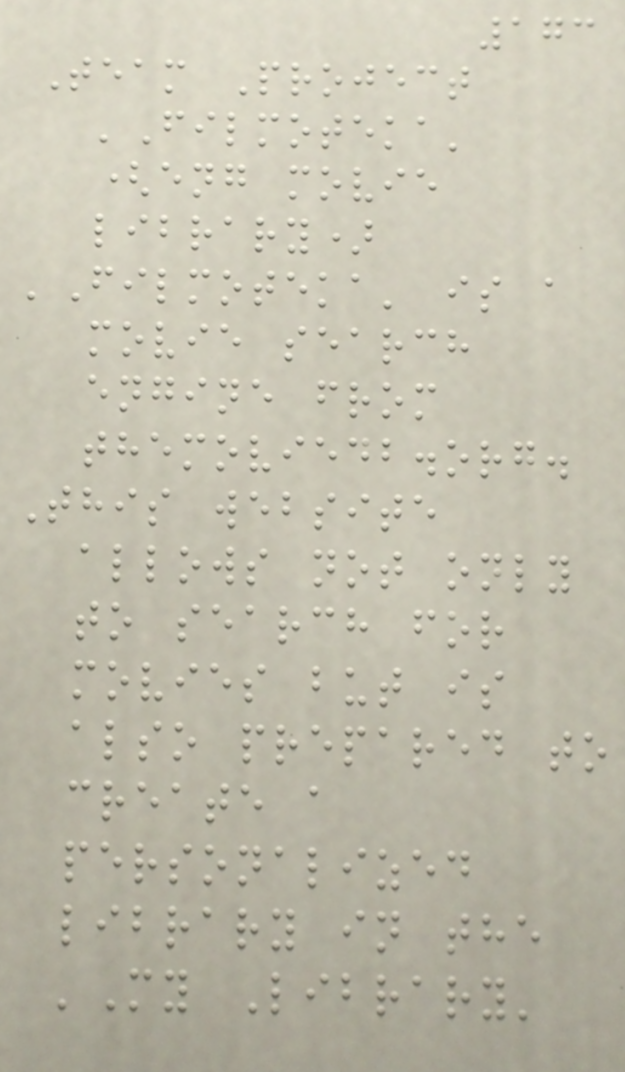173
Team Project
'Filmoteka'
(eng movie
library)
'Filmoteka' is a
movie search
engine from
themoviedb.org.
This website
allows not only
to search for
movies but is
also prepared to
create a
personalized
library in the
'My Library'
